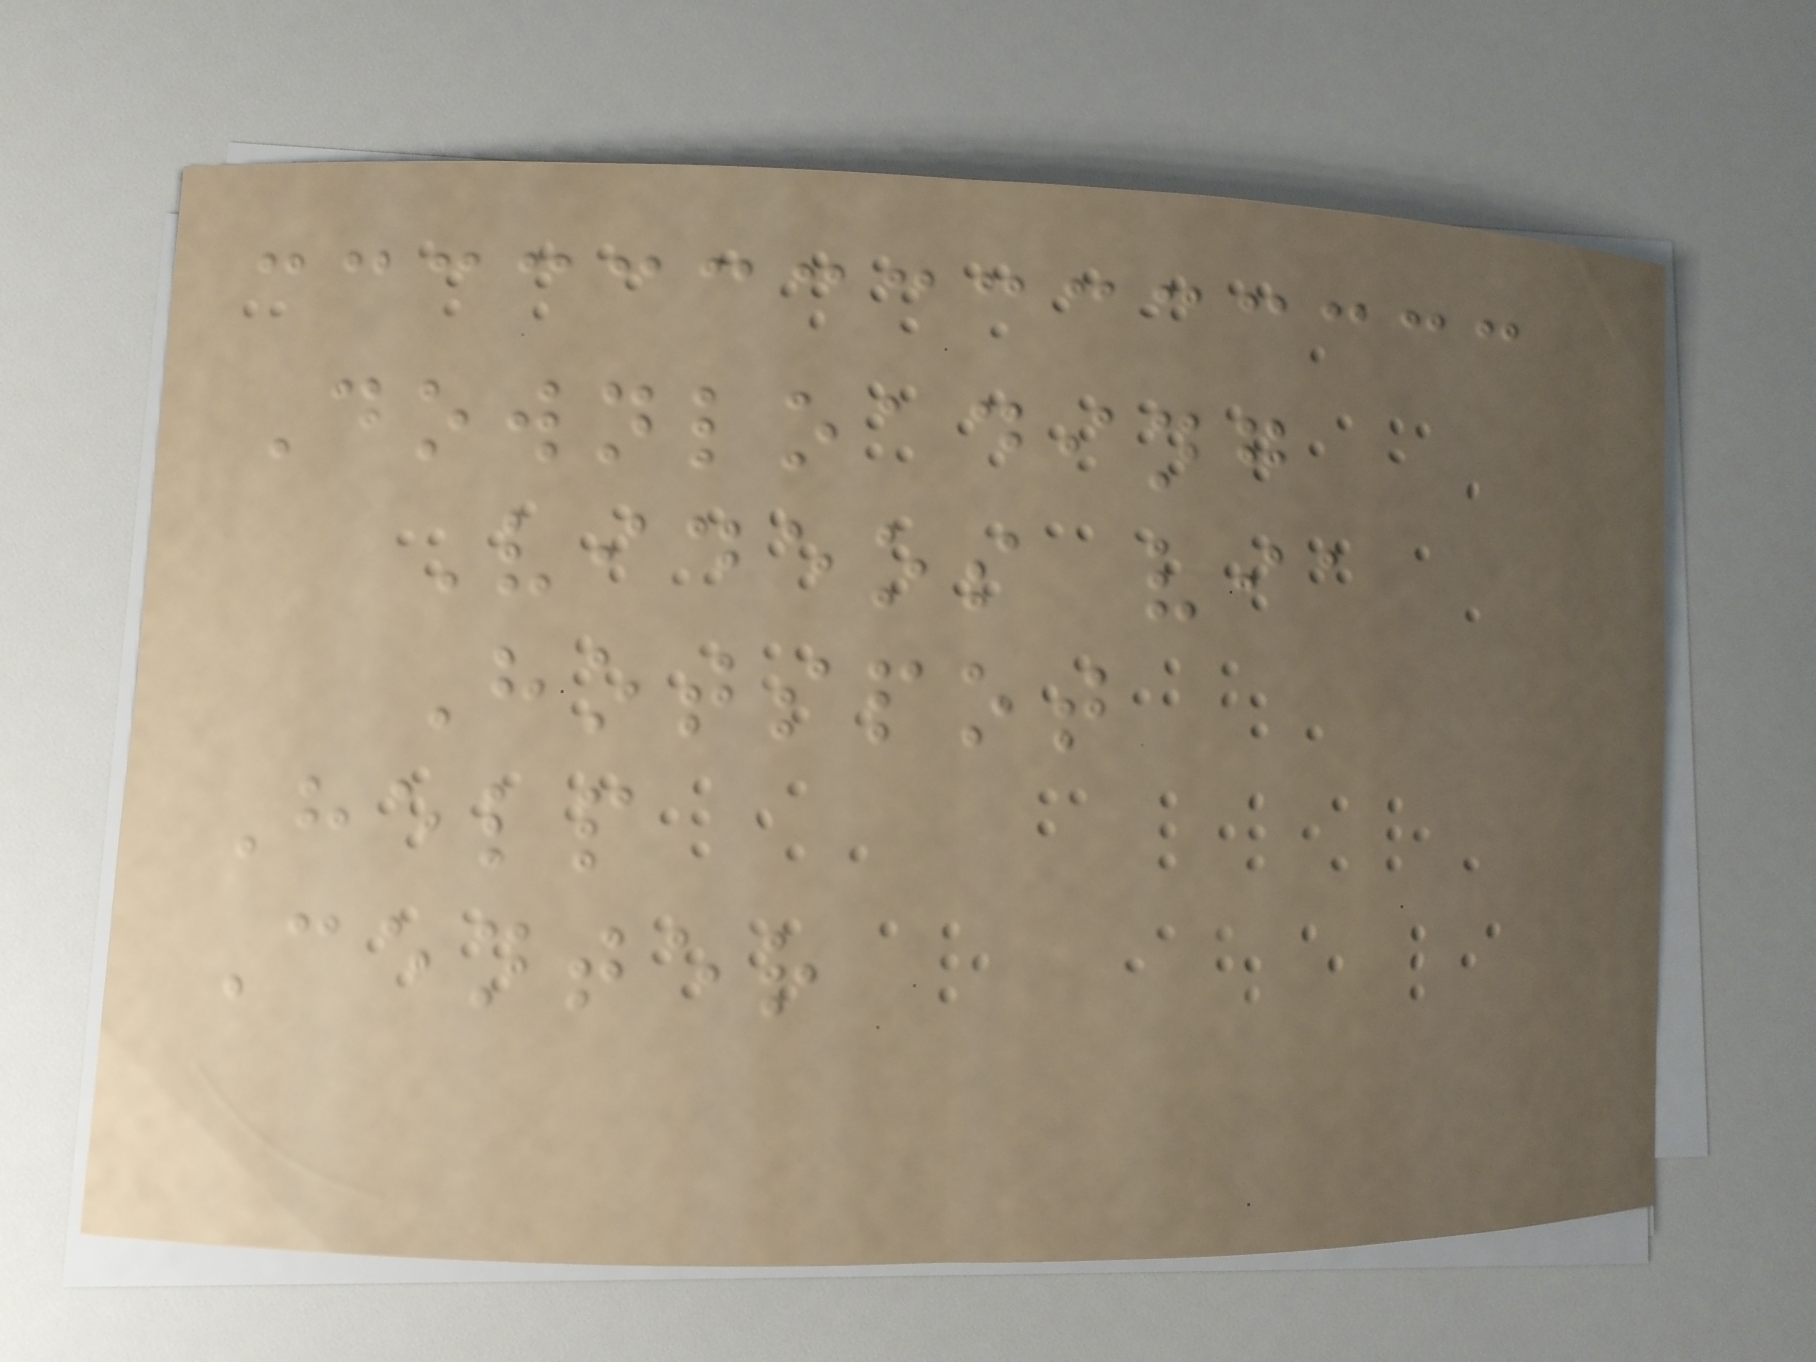Downloading
Videos via
Hotspot
Help
Center
